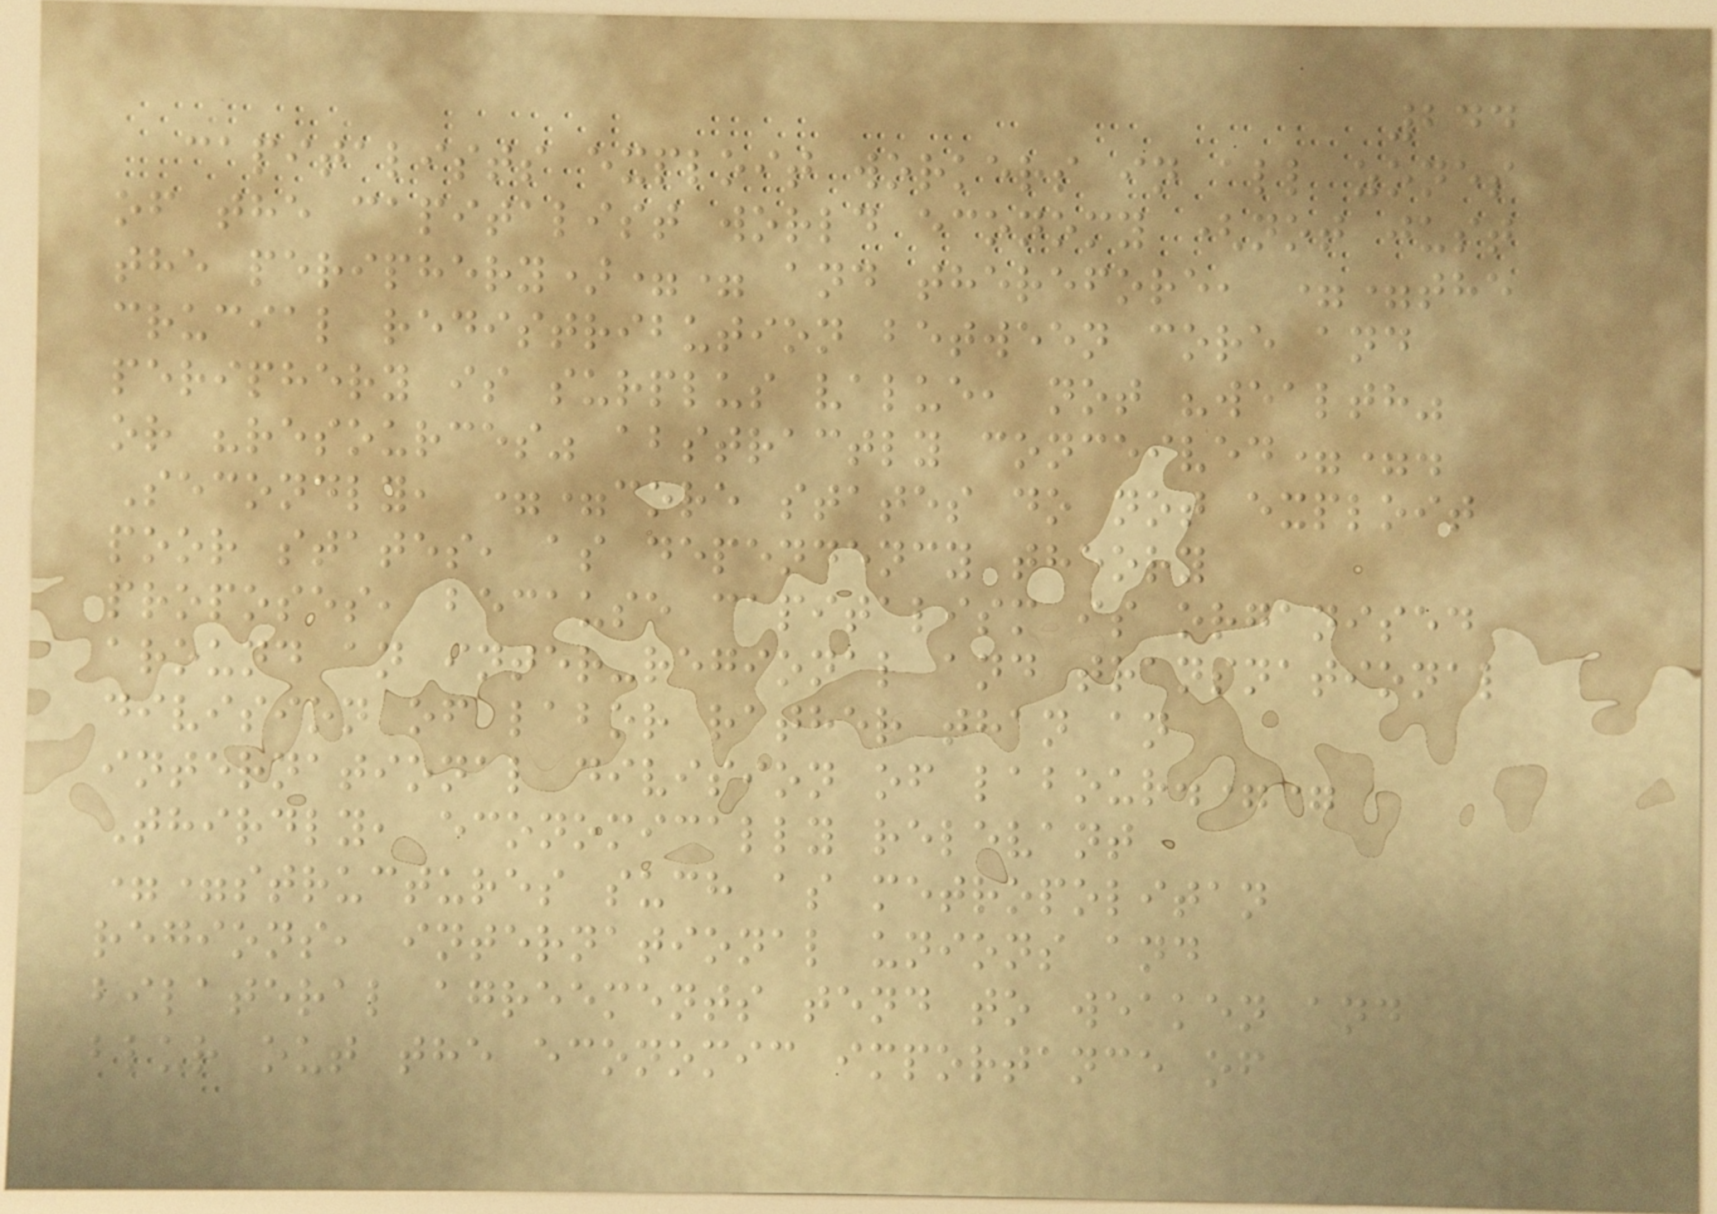244
capitalists exploit workers in all zones
of the capitalist world economy (not just
the periphery)== and therefore, ==the
crucial redistribution between core and
periphery is surplus value, not "wealth"
or "resources" abstractly conceived==.
Secondly, ==core states do not exploit
poor states, as dependency theory
proposes, because capitalism is organised
around an inter-regional and transnational
division of labor rather than an
international division of labour.==
Thirdly, economically relevant
==structures such as metropolitan
regions, international unions and
bilateral agreements tend to weaken and
blur out the economic importance of
